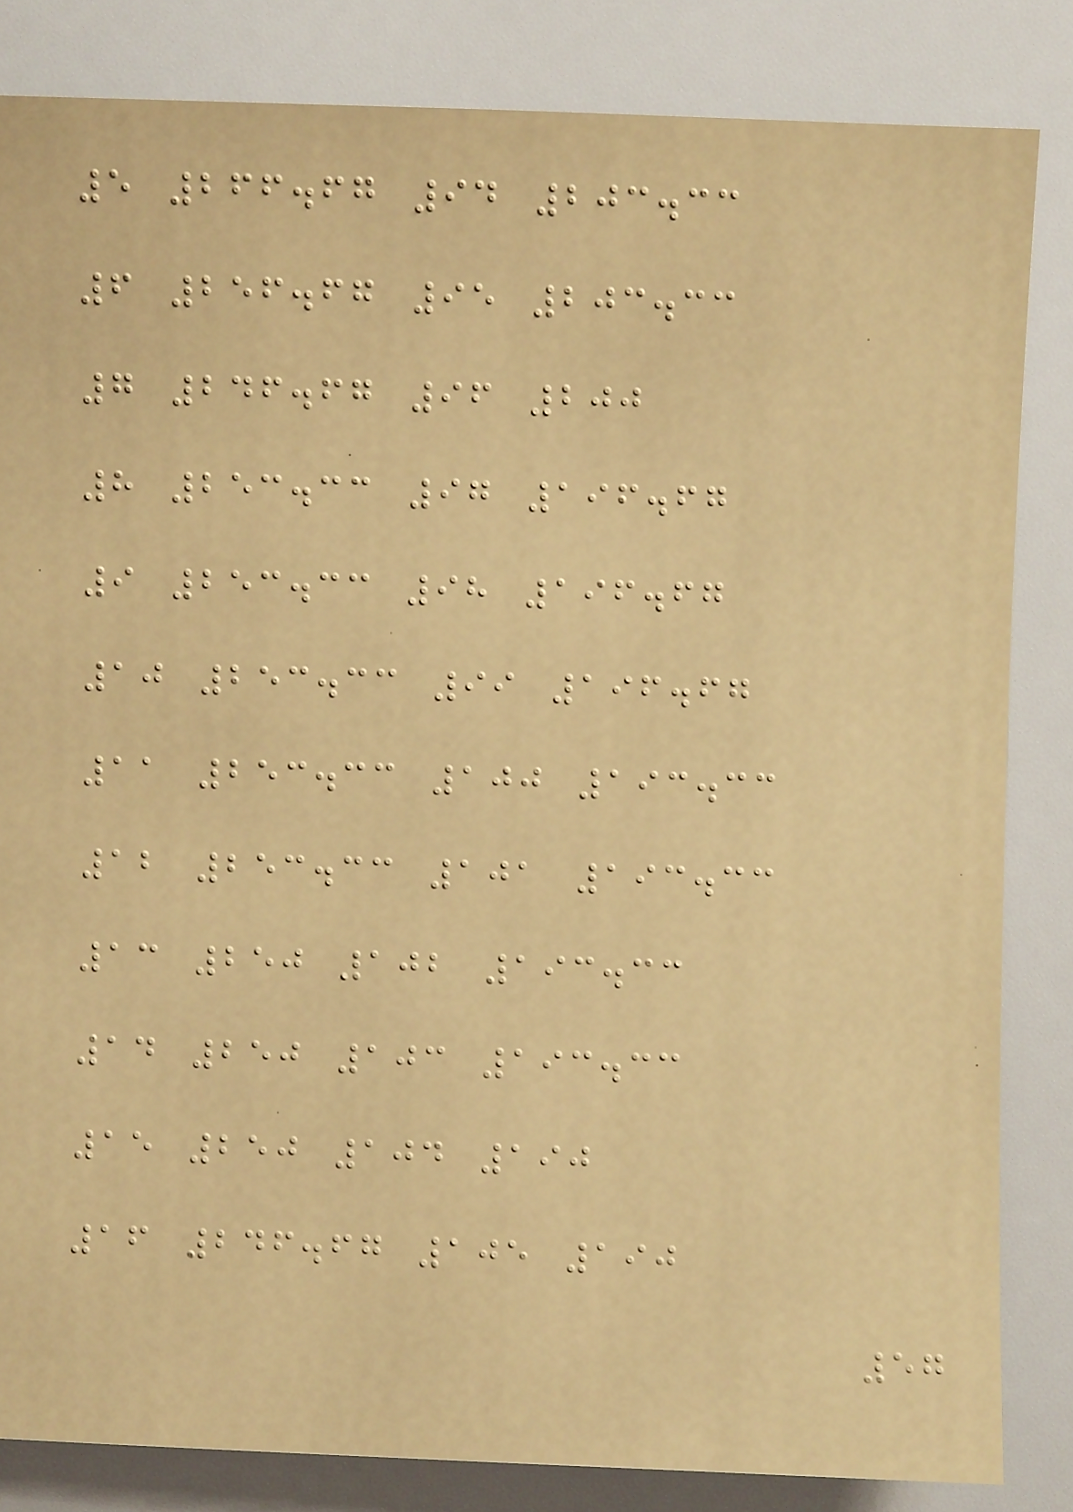5 266.67 94 203.33
6 256.67 95 203.33
7 246.67 96 200
8 253.33 97 196.67
9 253.33 98 196.67
10 253.33 99 196.67
11 253.33 100 193.33
12 253.33 101 193.33
13 250 102 193.33
14 250 103 193.33
15 250 104 190
16 246.67 105 190
57
